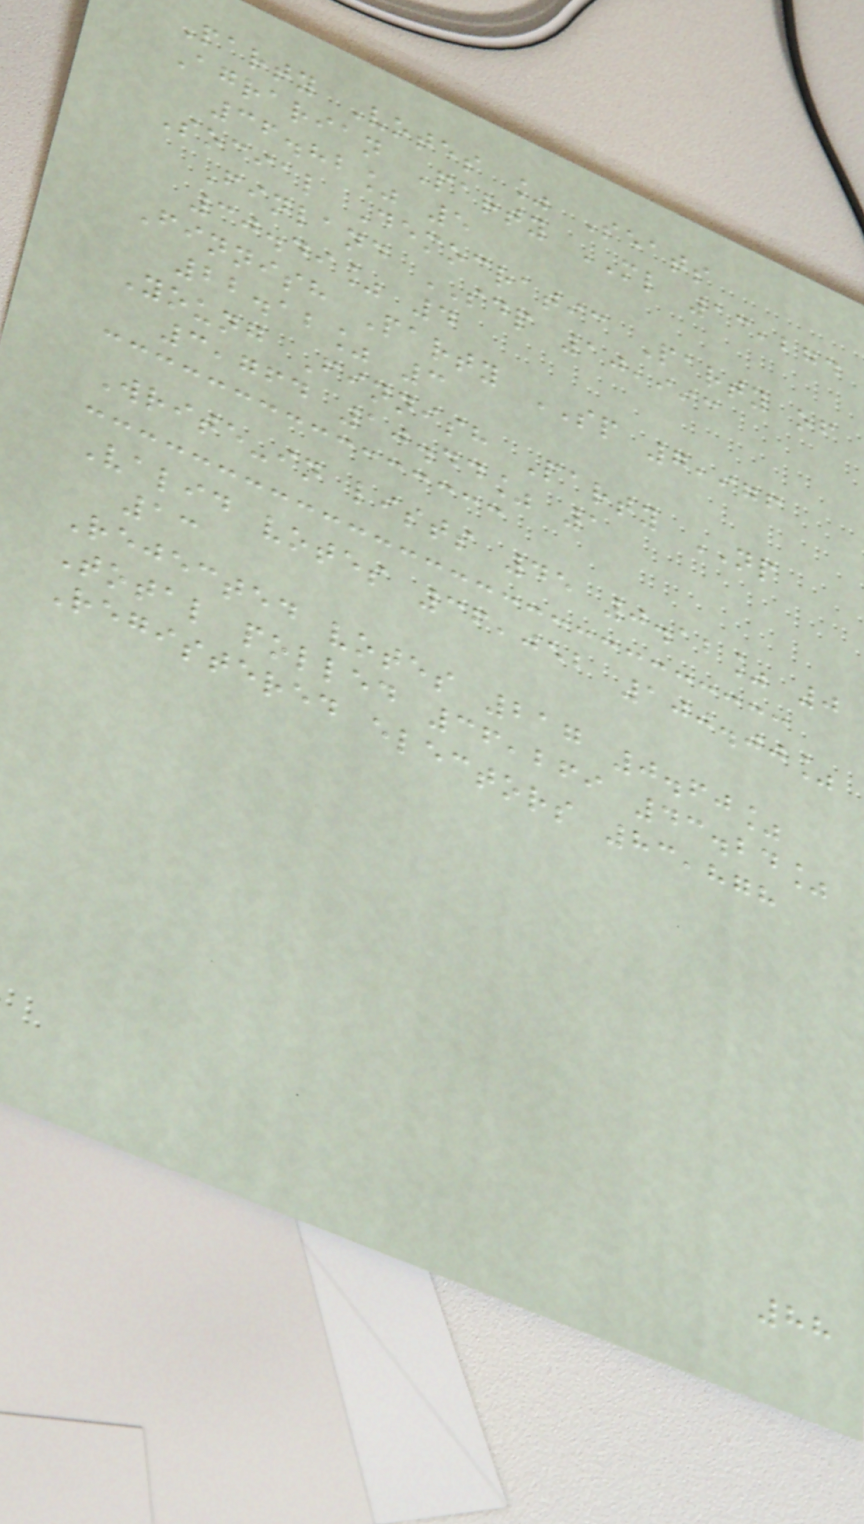Party Votes % Seats
Agrarian Party ML 13,274
36.82% 5
Social Democratic Party of
Finland SDP 10,993
30.49% 4
Finnish Party SP 7,976
22.12% 3
Young Finnish Party NP
3,764 10.44% 1
Write-in lists 45 0.12% 0
Valid votes 36,052 100.00%
13
Rejected votes 217 0.60%
Total polled 36,269 43.24%
Registered electors 83,878
88
